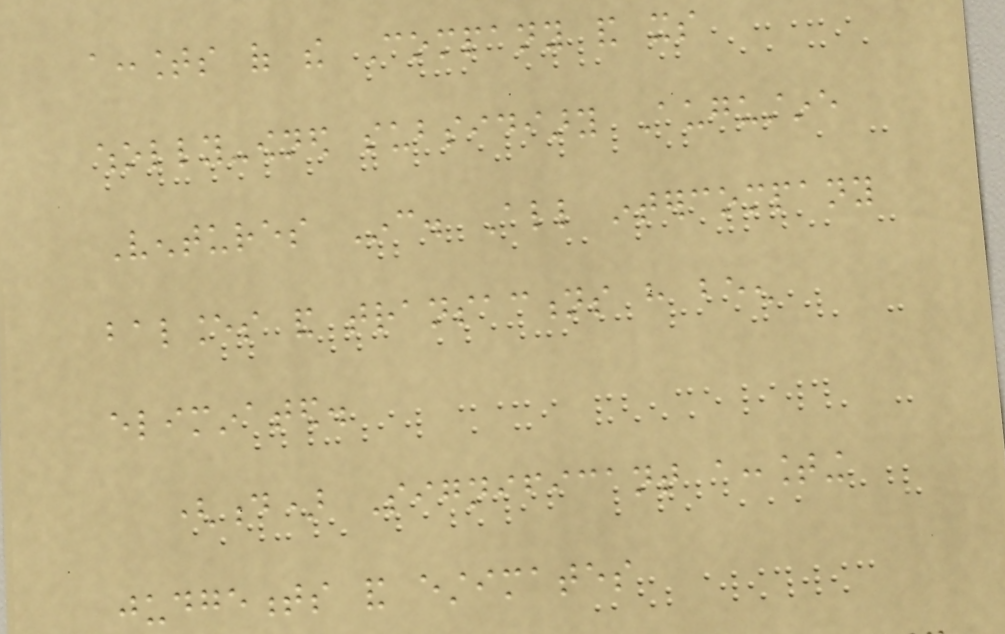accounts of the Company and its
wholly-owned subsidiary Augustine
Ventures Inc. All intercompany
balances and transactions have been
eliminated.
(d) Significant accounting
judgements and estimates
